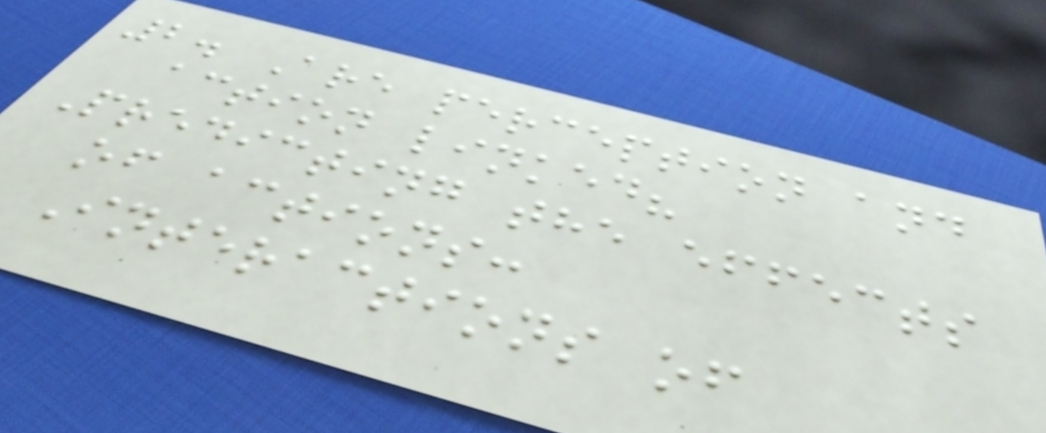2. Are perception and
action linked?
Predicting the effects
of actions:
Interactions of
